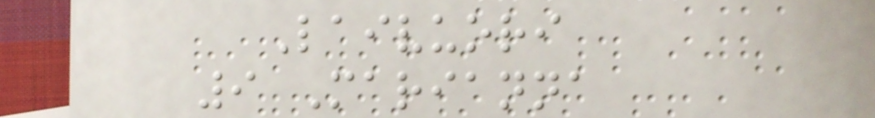Laivuori
9 Marianna
